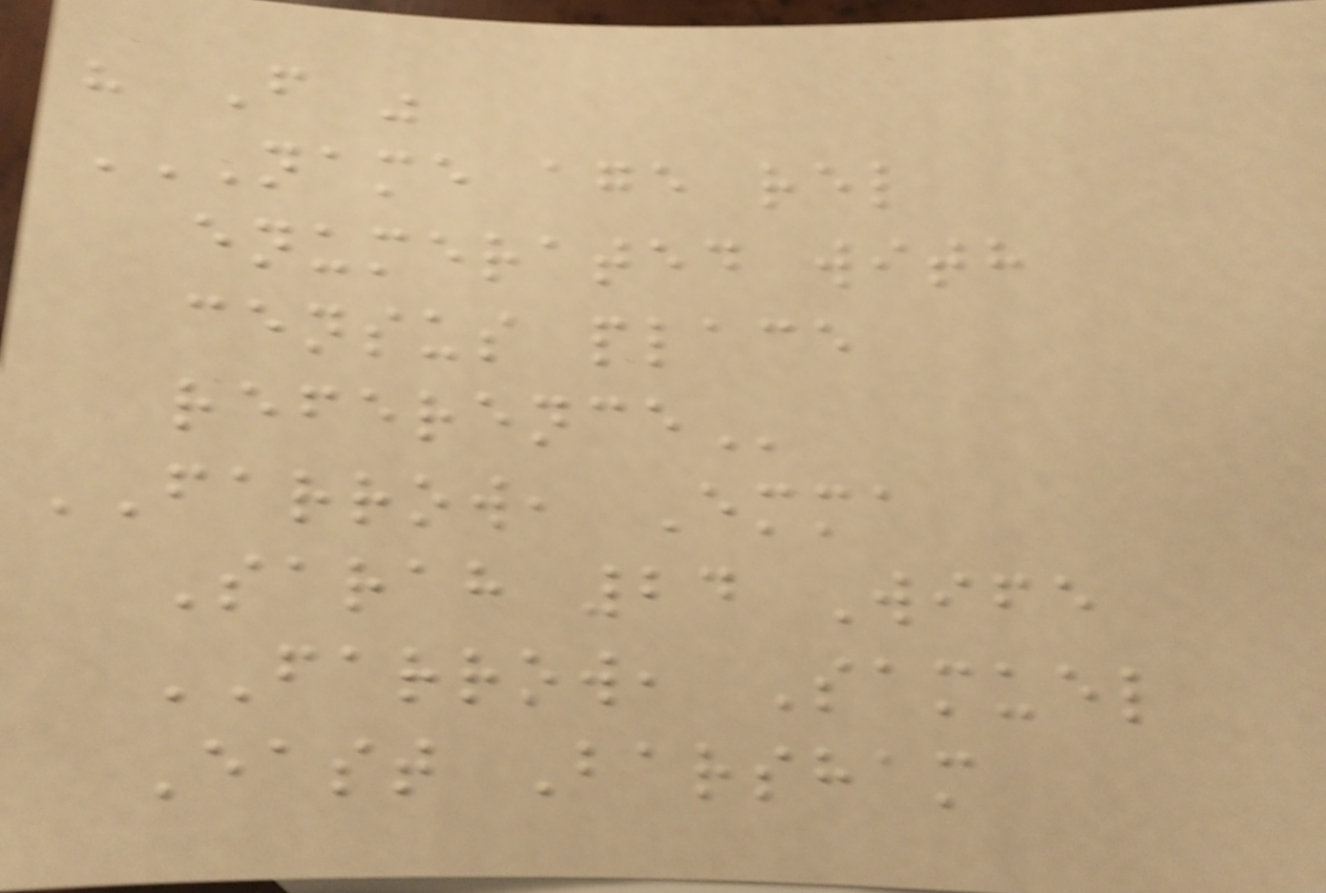" F "
NAME AGE REL
ENUMERATED WITH
CENSUS PLACE
REFERENCE
FARROW, Emma
Sarah 24 Wife
FARROW, Samuel
East Barsham
